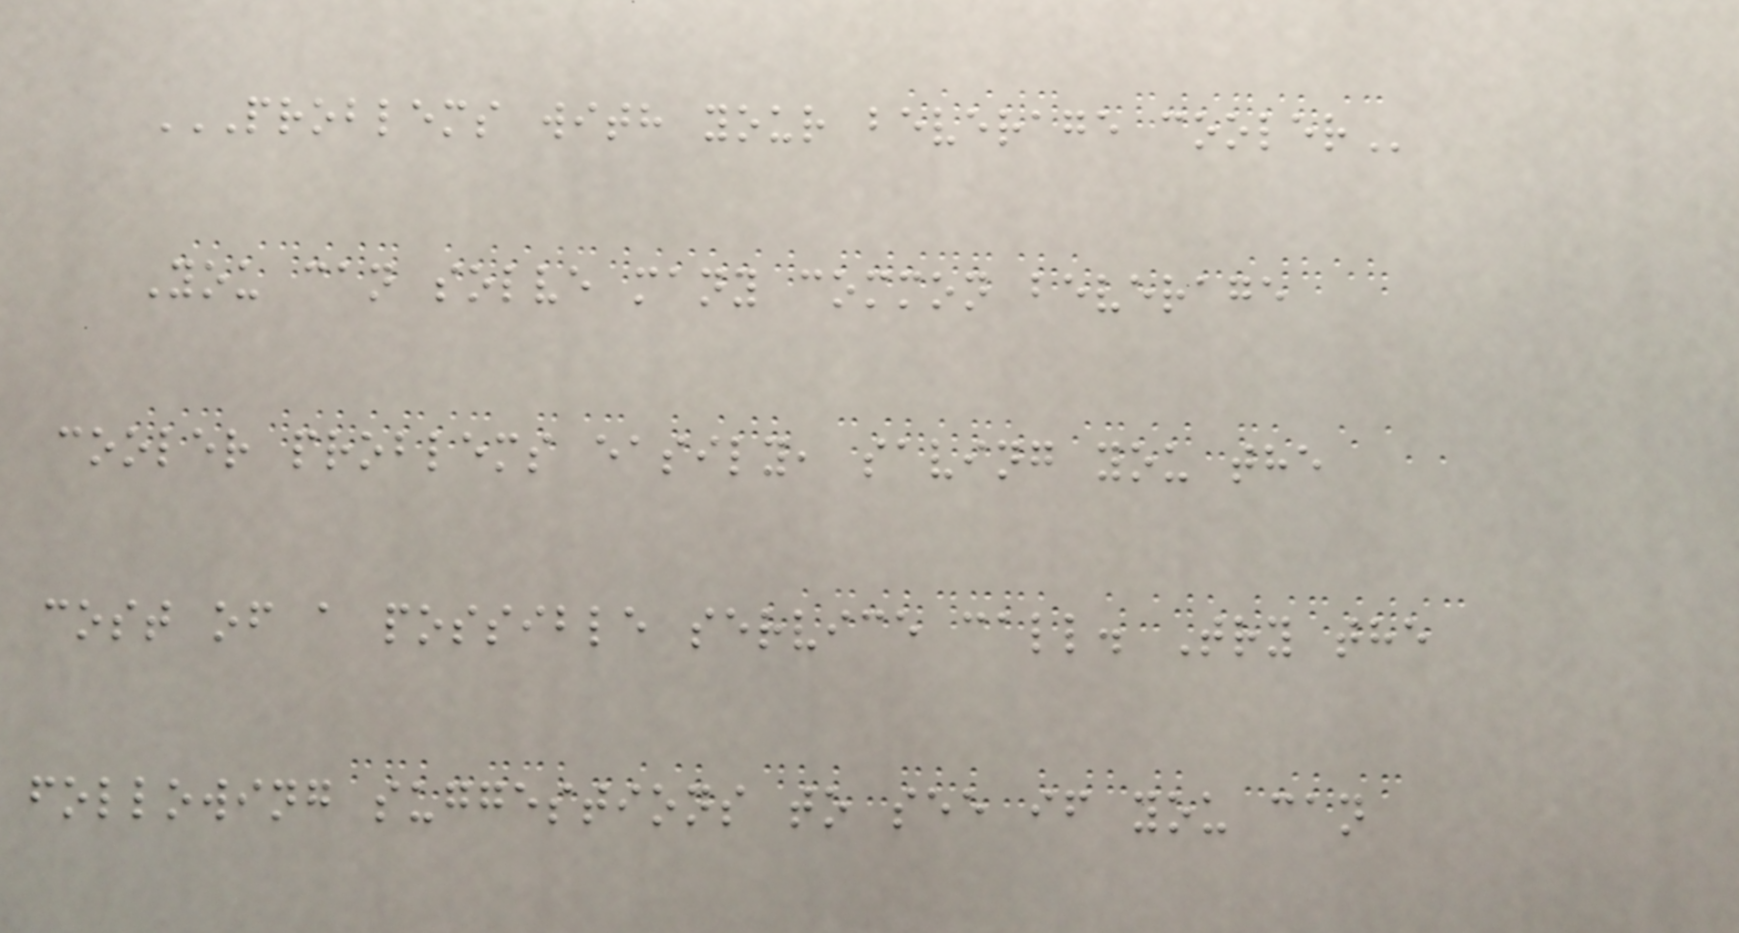PROBLEMS WITH YOUR BEVERAGE COOLER
You can solve many common beverage
cooler problems easily, saving you the
cost of a possible service call. Try the
following suggestions to see if you can
